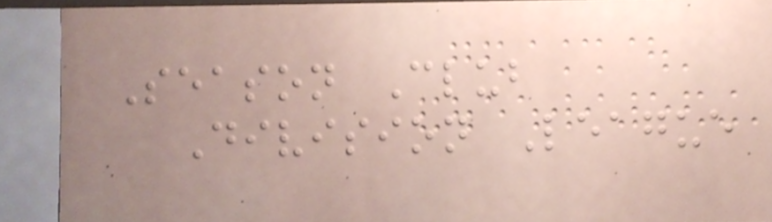Season Club
Division League
